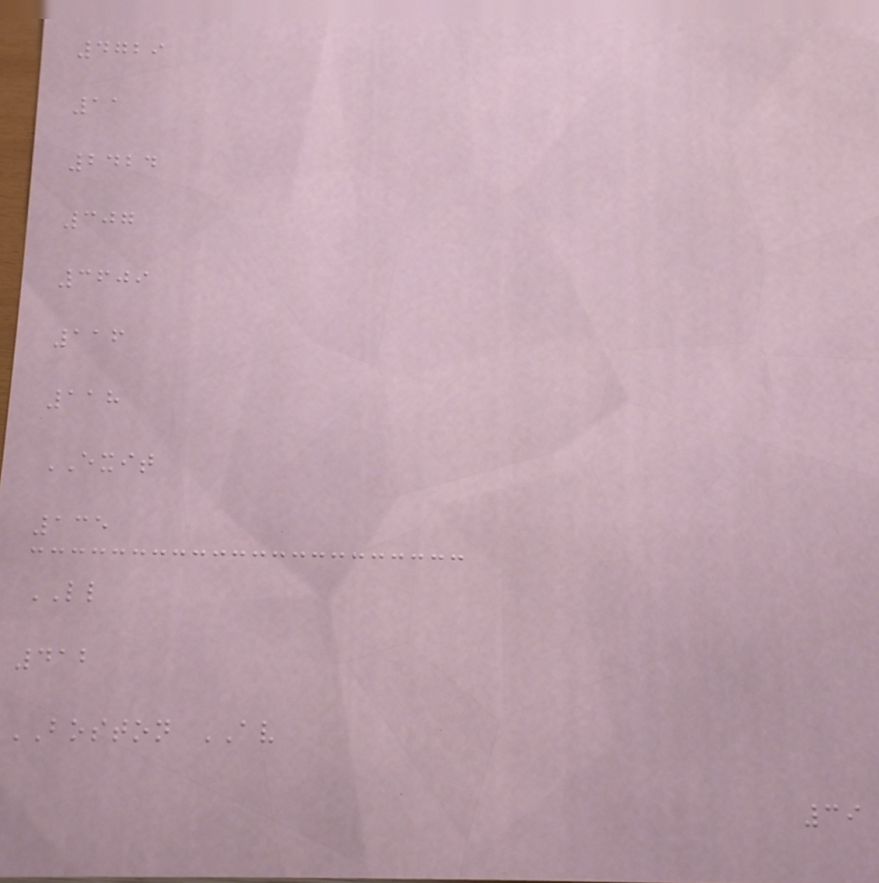4729
11
2424
307
3609
116
118
EXIT
135
LL
412
BOSTON AV
39
